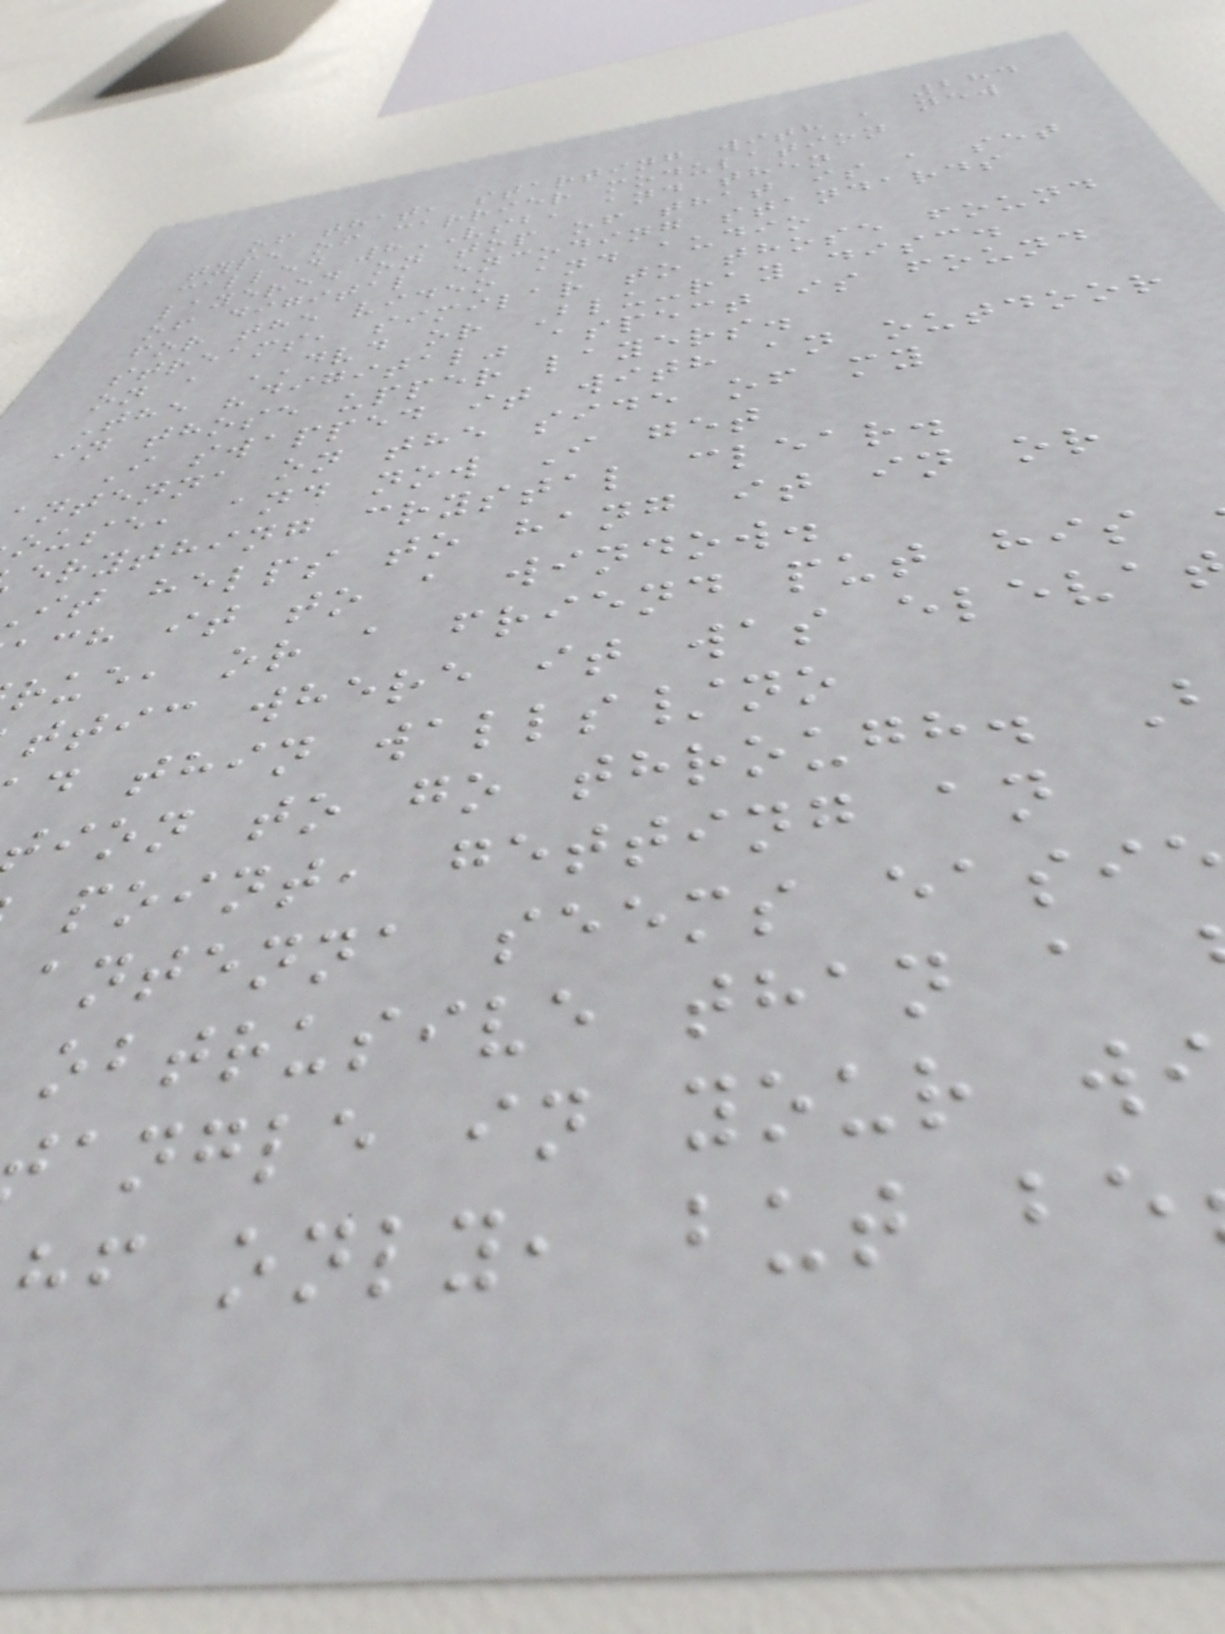284
of that, starting with a new
type of carrier modulation
called 8VSB, and then
layered on top of that is a set
of digital encoding standards
for the video and audio
streams, similar to those found
on a DVD or Blu-ray disc.
The "digital" aspect is found
in those upper layers.
I swapped it with an outdoor
antenna on the side of my
ouse, and now I get
erything crystal clear.
it helps to hang it in or
ach it to a window.
rue, or a friend put his
ttic where it was eleva
d thin walls/no
ion to go through.
point, getting an
antenna seems easi
obtrusive than a
angle in your w
hf only, but be
